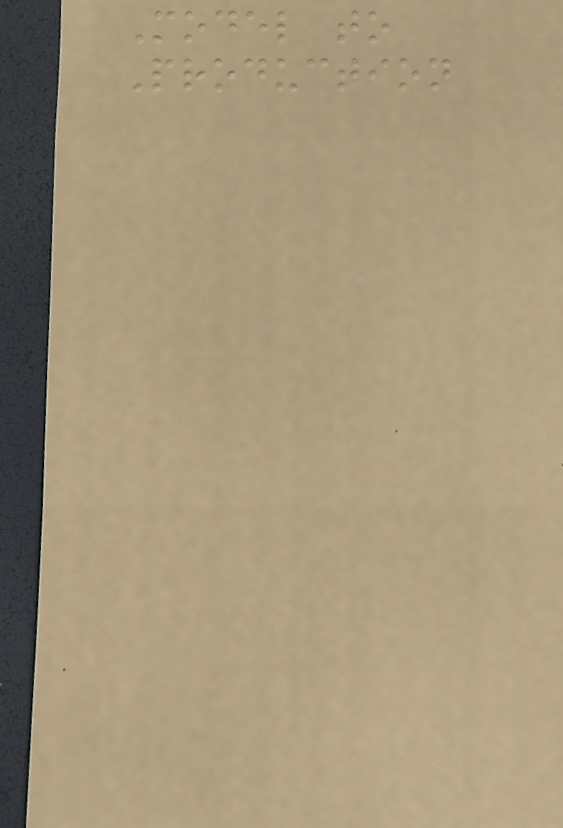Model to
Production
